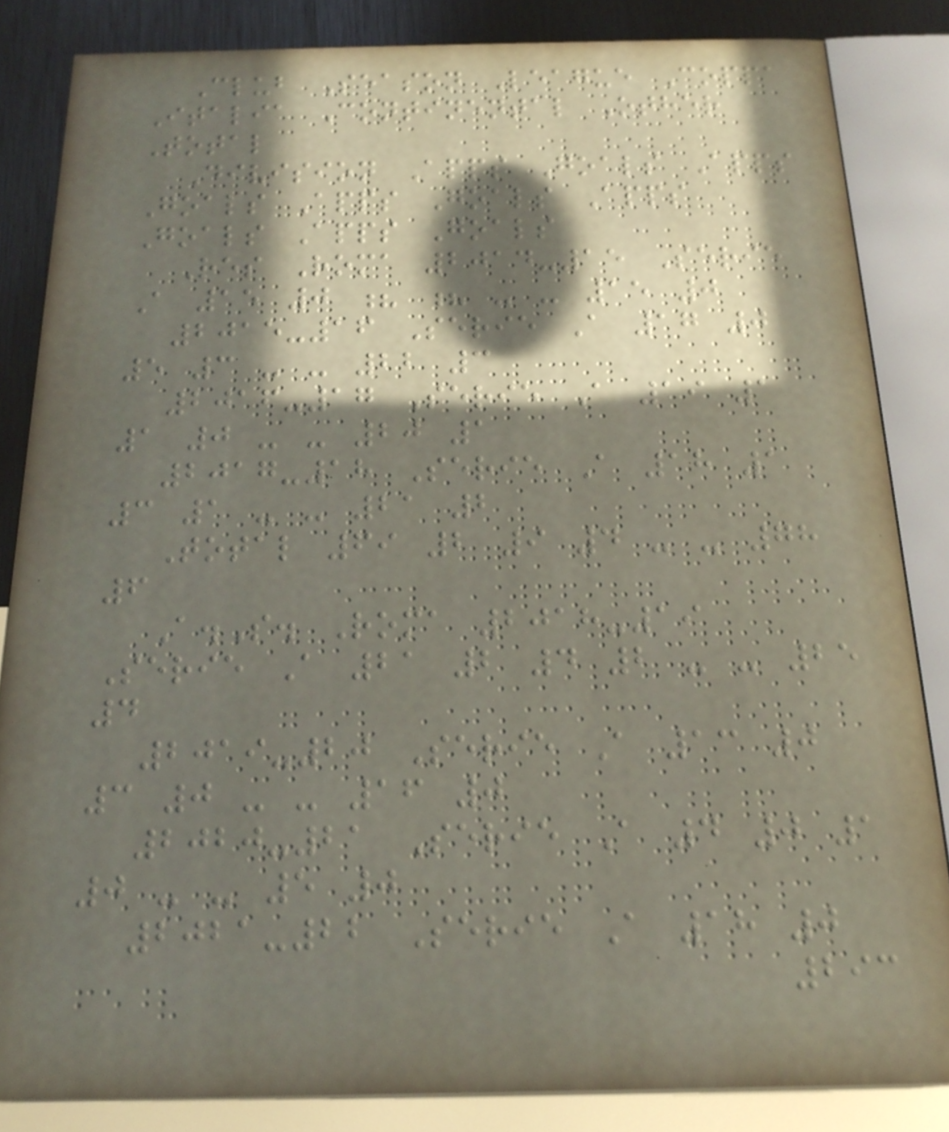Club Season League Coppa
Italia Continental Other
Total
Division Apps Goals Apps
Goals Apps Goals Apps
Goals Apps Goals
Res Roma 2014-15 Serie
A 15 0 ? ? - - 15 0
2015-16 Serie A 17 0
5 3 - - 22 3
2016-17 Serie A 19 1
1 0 - - 20 1
2017-18 Serie A 18 1
3 1 - - 21 2
Total 69 2 9 4 - - 78
6
A.S. Roma 2018-19
Serie A 21 2 4 2 - - 25
4
2019-20 Serie A 13 0
3 0 - - 16 0
2020-21 Serie A 4 0 1
0 - - 5 0
2021-22 Serie A 18 0
293
